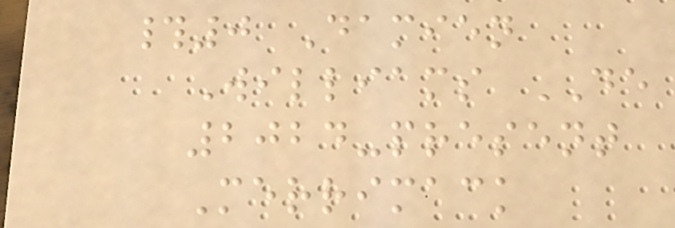#0 Damien
Williams DE
2024-present
Merrimack
